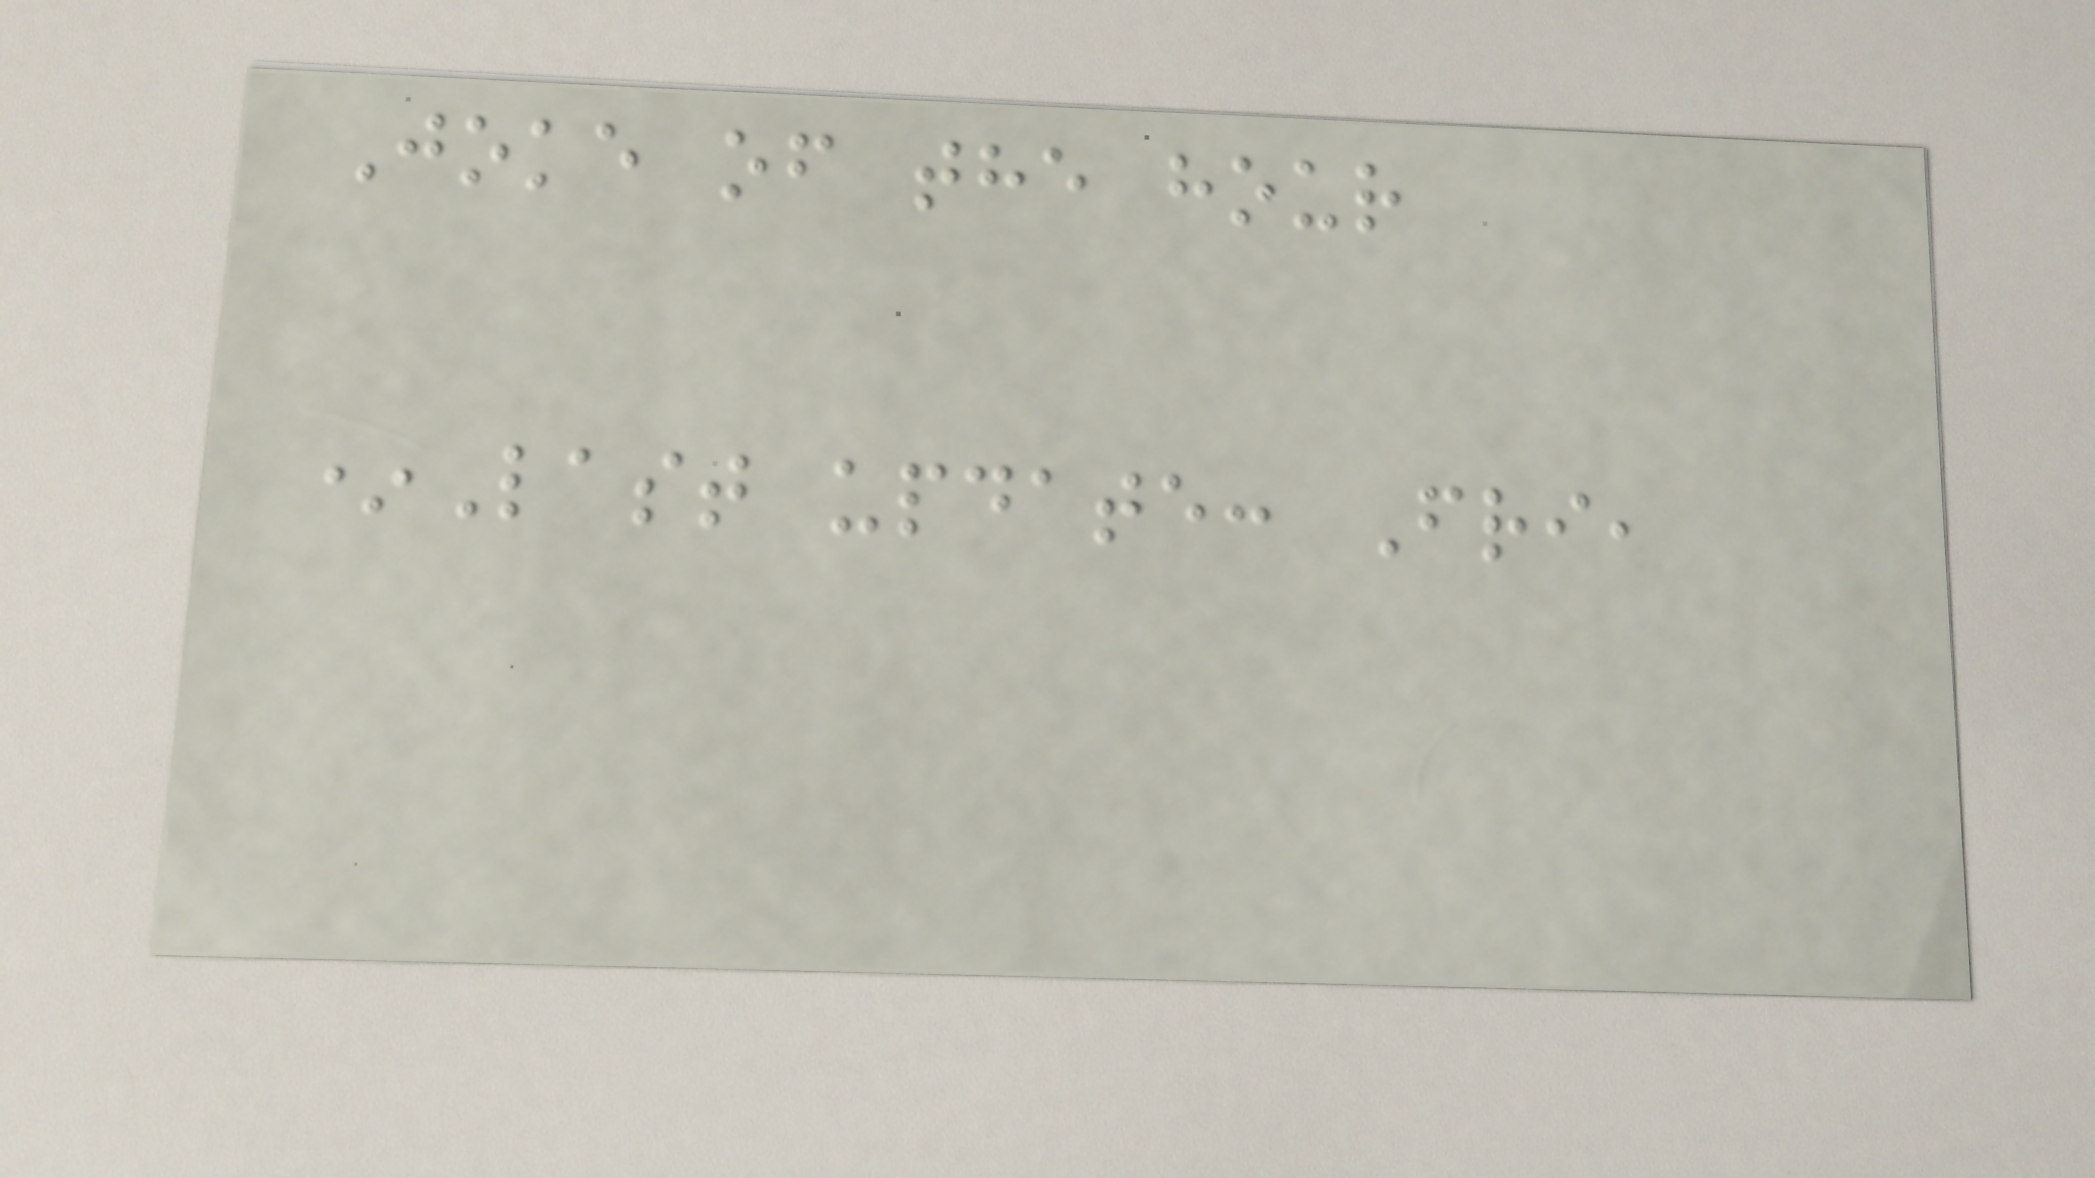Joke of the hour
*Last update: Fri,
